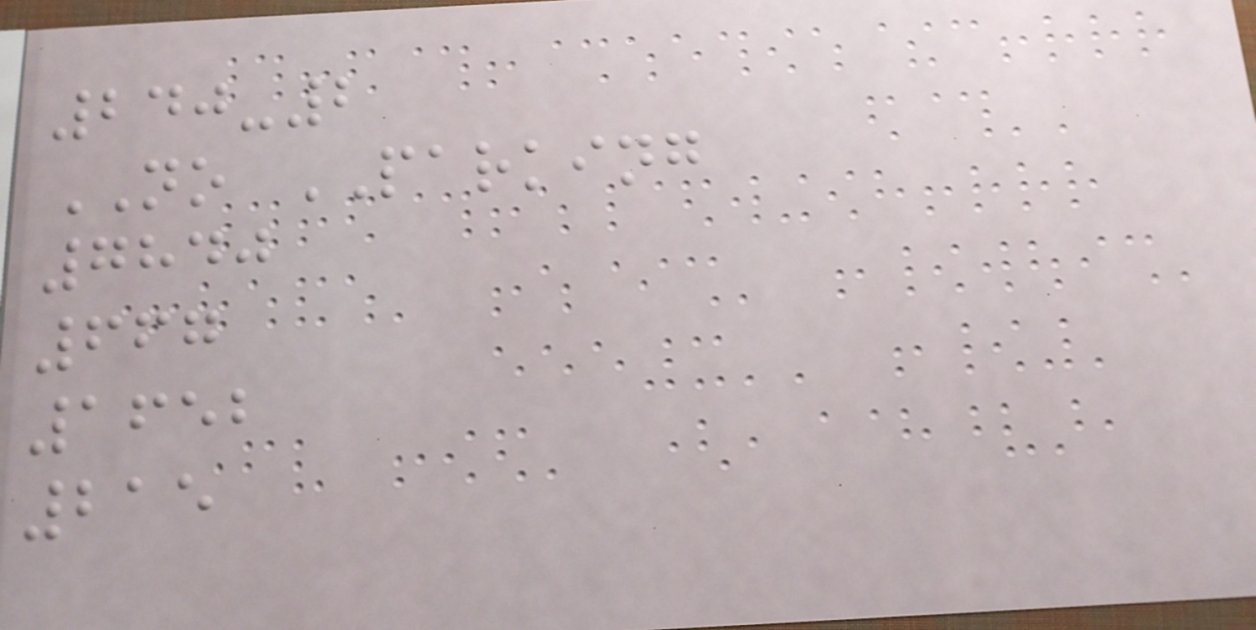240-2
NO PARKING
7840
667
1652
215
